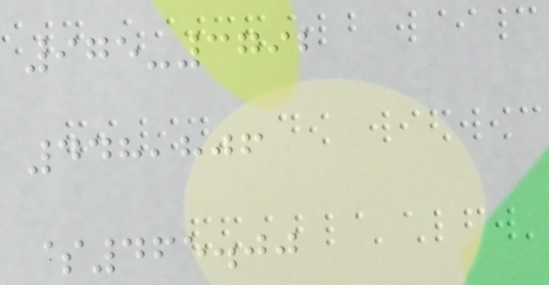975-3792
448,806
$465.00
